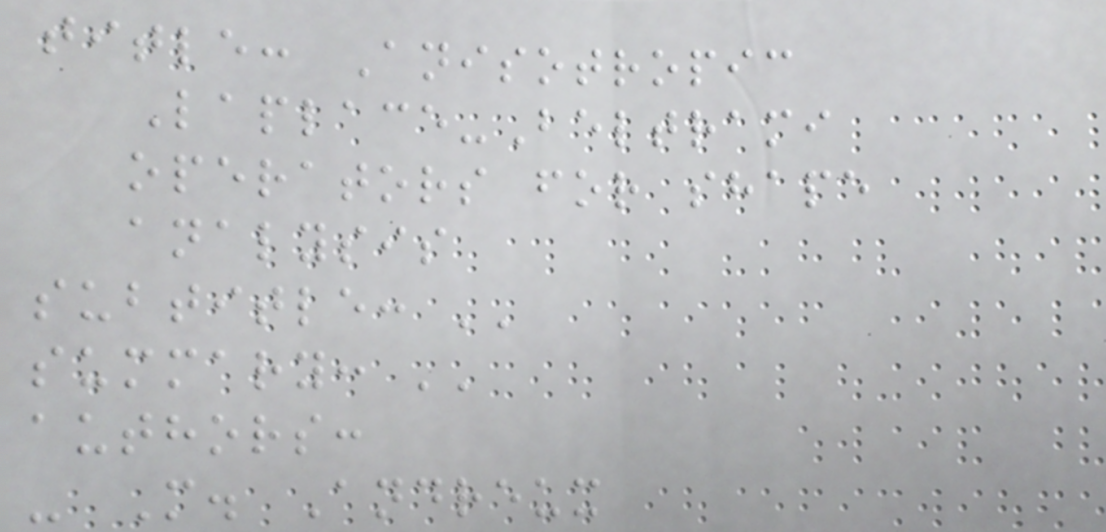title: Anisotropic
Laplace-Beltrami
operators for shape
analysis
subtitle: ''
summary: ''
authors:
- M. Andreux
